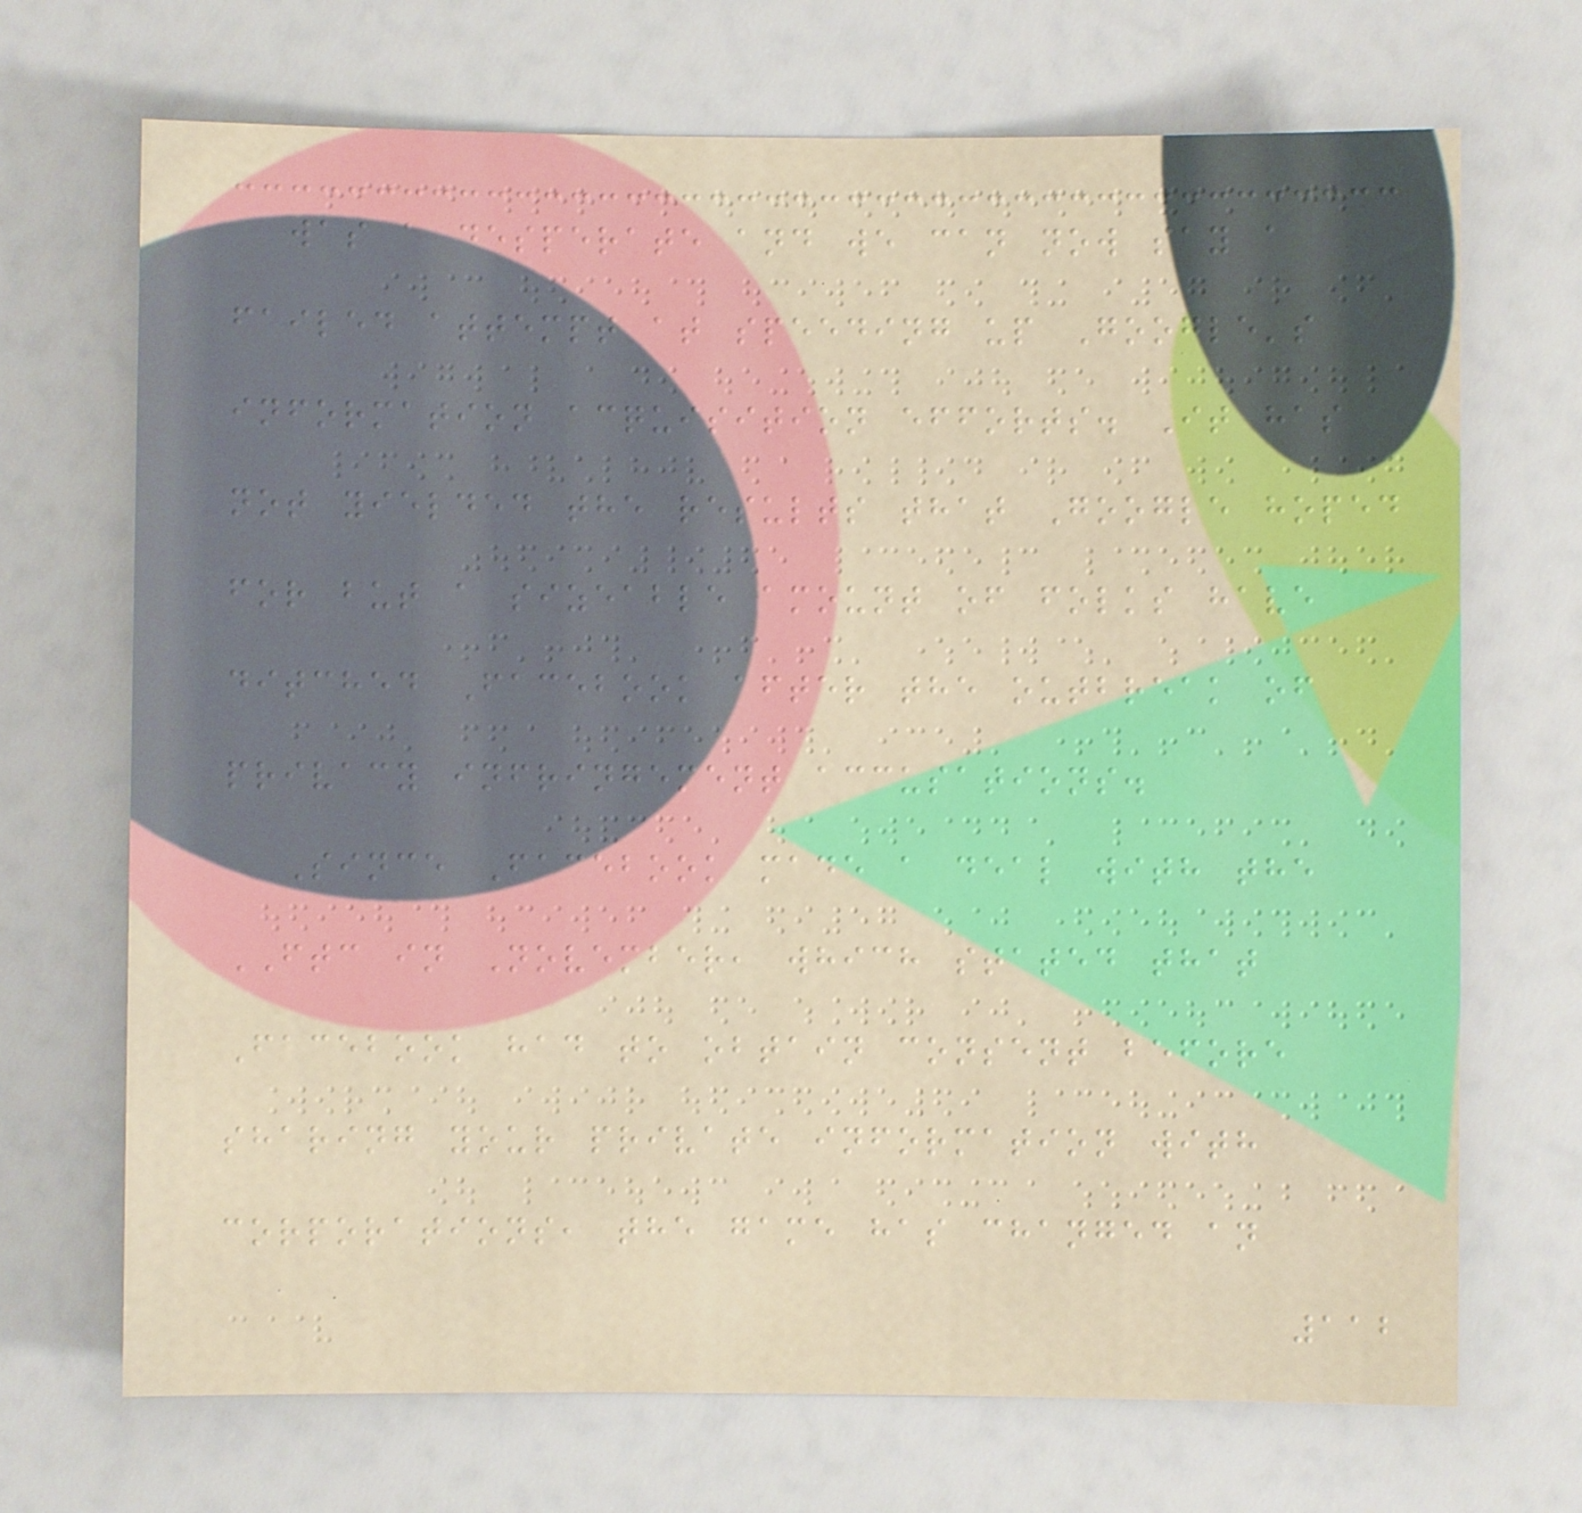was a desperate and we can now say a
failed attempt at speeding up Google's
information acquisition efforts. It has
not yielded the results that Google hoped
for but a sizeable amount of folks have
ditched Facebook after the outbreak of
privacy infringement accusations.
Since Facebook made a deal with the
FTC in November, which stated that
Facebook had to obtain consent before
sharing your private information with
corporations, the game has changed an
112
